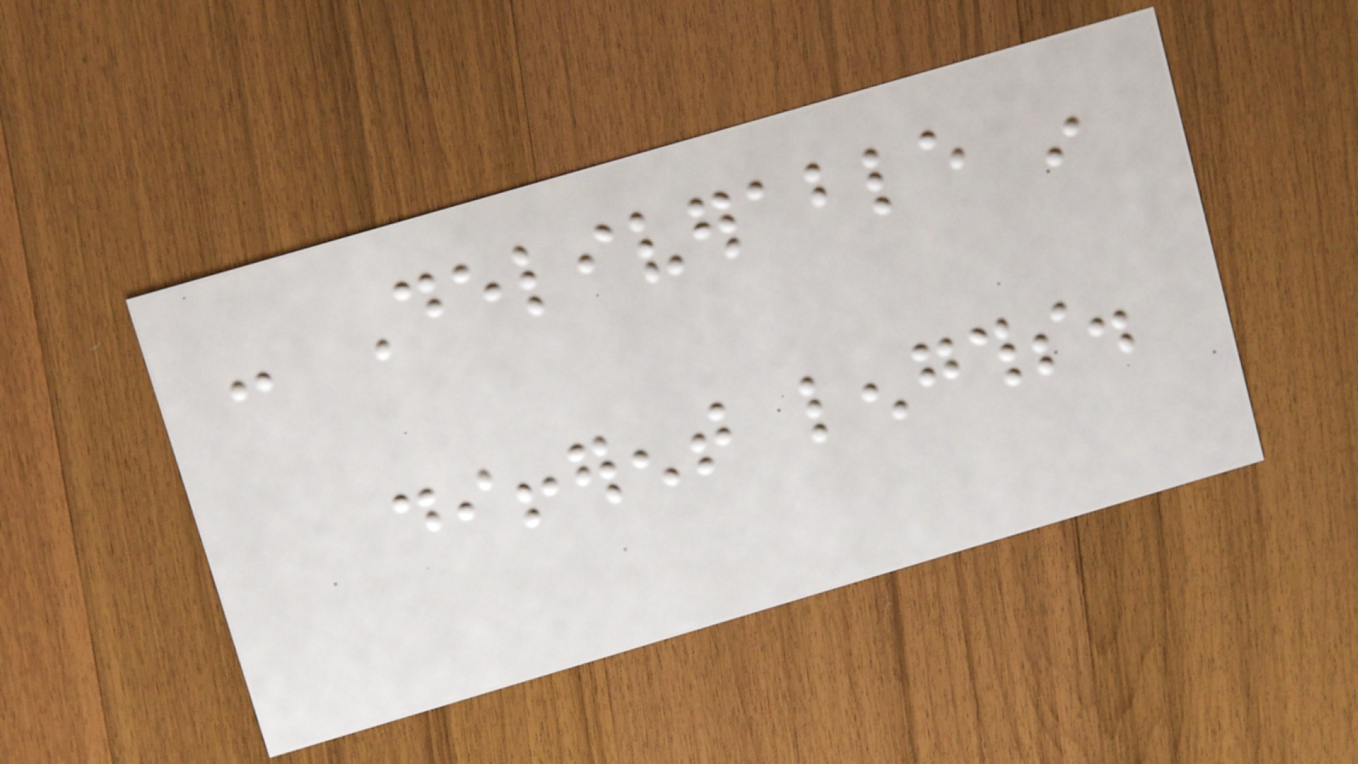- Deliverable in
different lengths.
